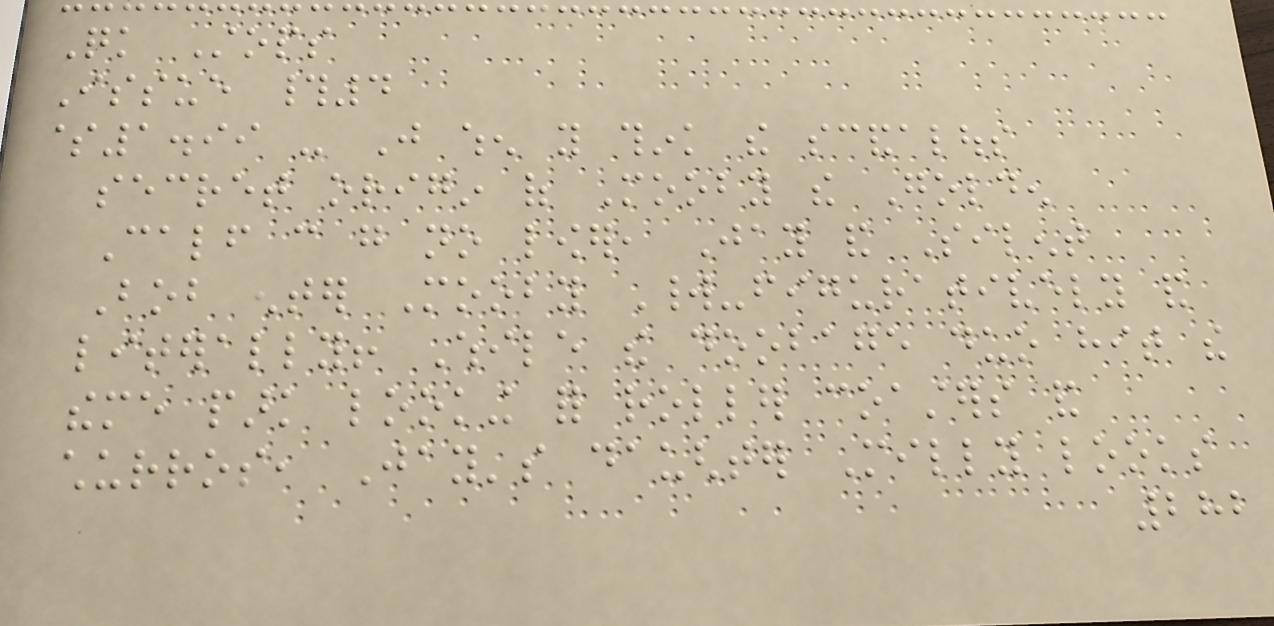Quick Stops
Issue #4
$1.99 - Just when you think the scandalous
secret origin of Mooby the Golden
Calf can go no lower, Jay and Silent
Bob enter Mooby World-figuratively and
literally! While the doobage duo hit the
theme park looking for roller coasters and
churros, Jay's daughter Milly looks
282
